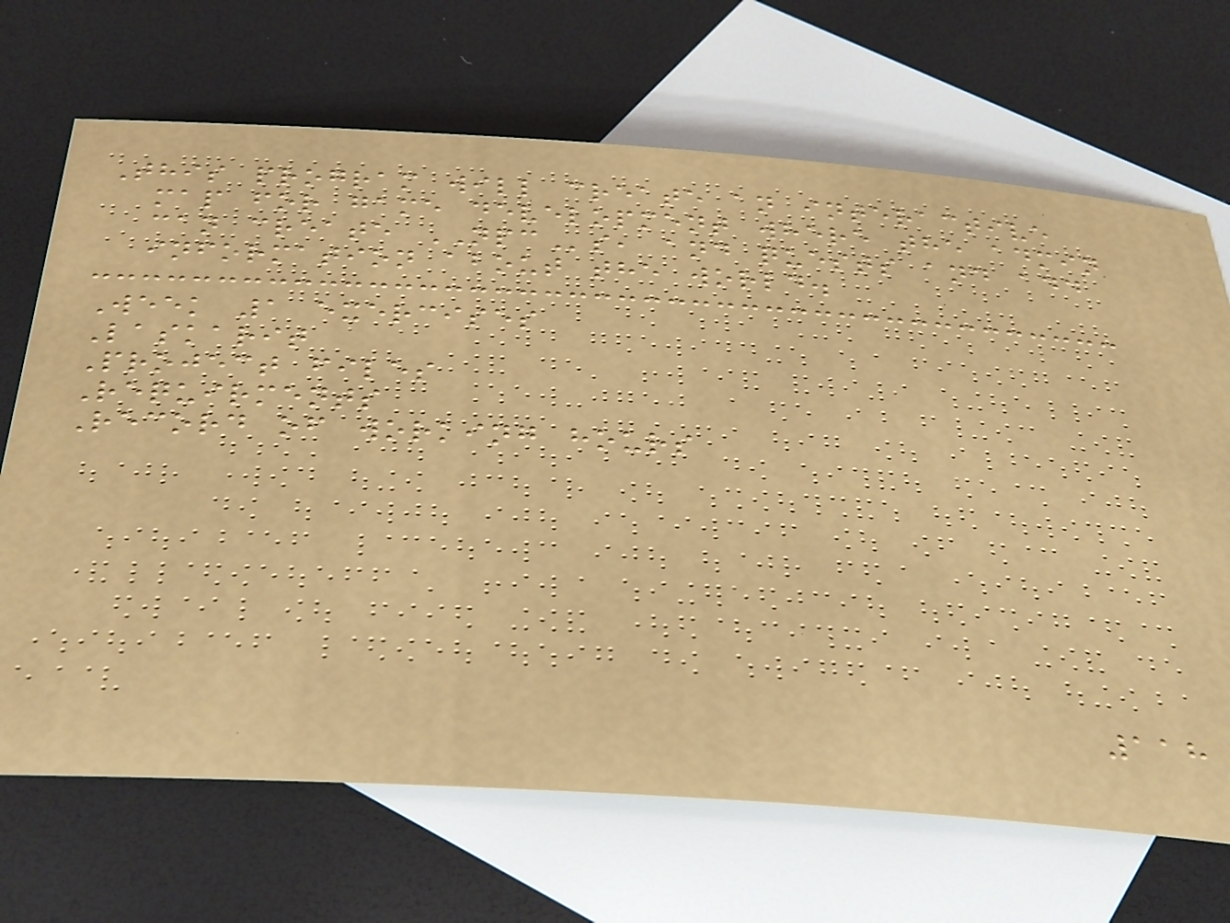This program will create an interactive
map for game development where the admin
can create NPCs, and quests and add
information about the world.
Week 1 exercises
Laskarit
Project files
Requirments
Record of working hours
118
